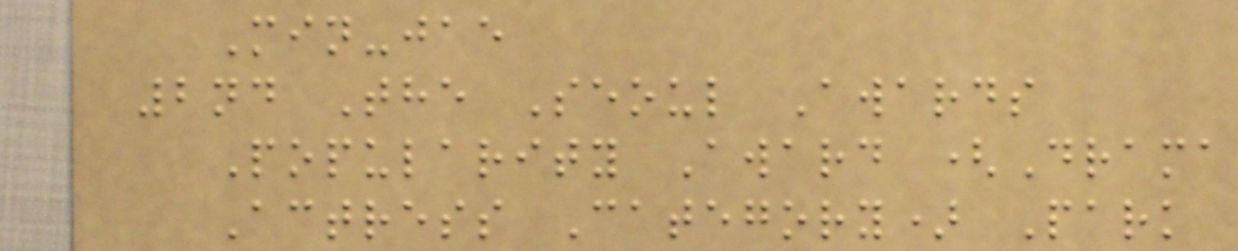Min-jae
2nd The Seoul Awards
Popularity Award (Drama
Actress Category) Park
